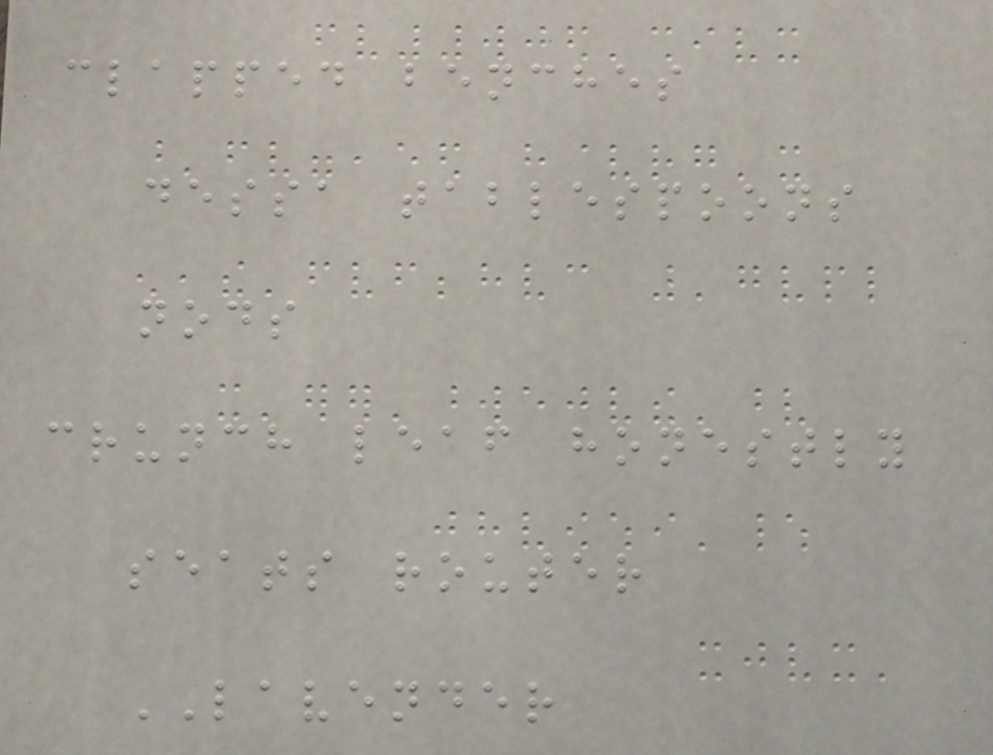clapped benches
dessa tablespoons
nods
crunch leaf honestly
seats router
LAVENDER
